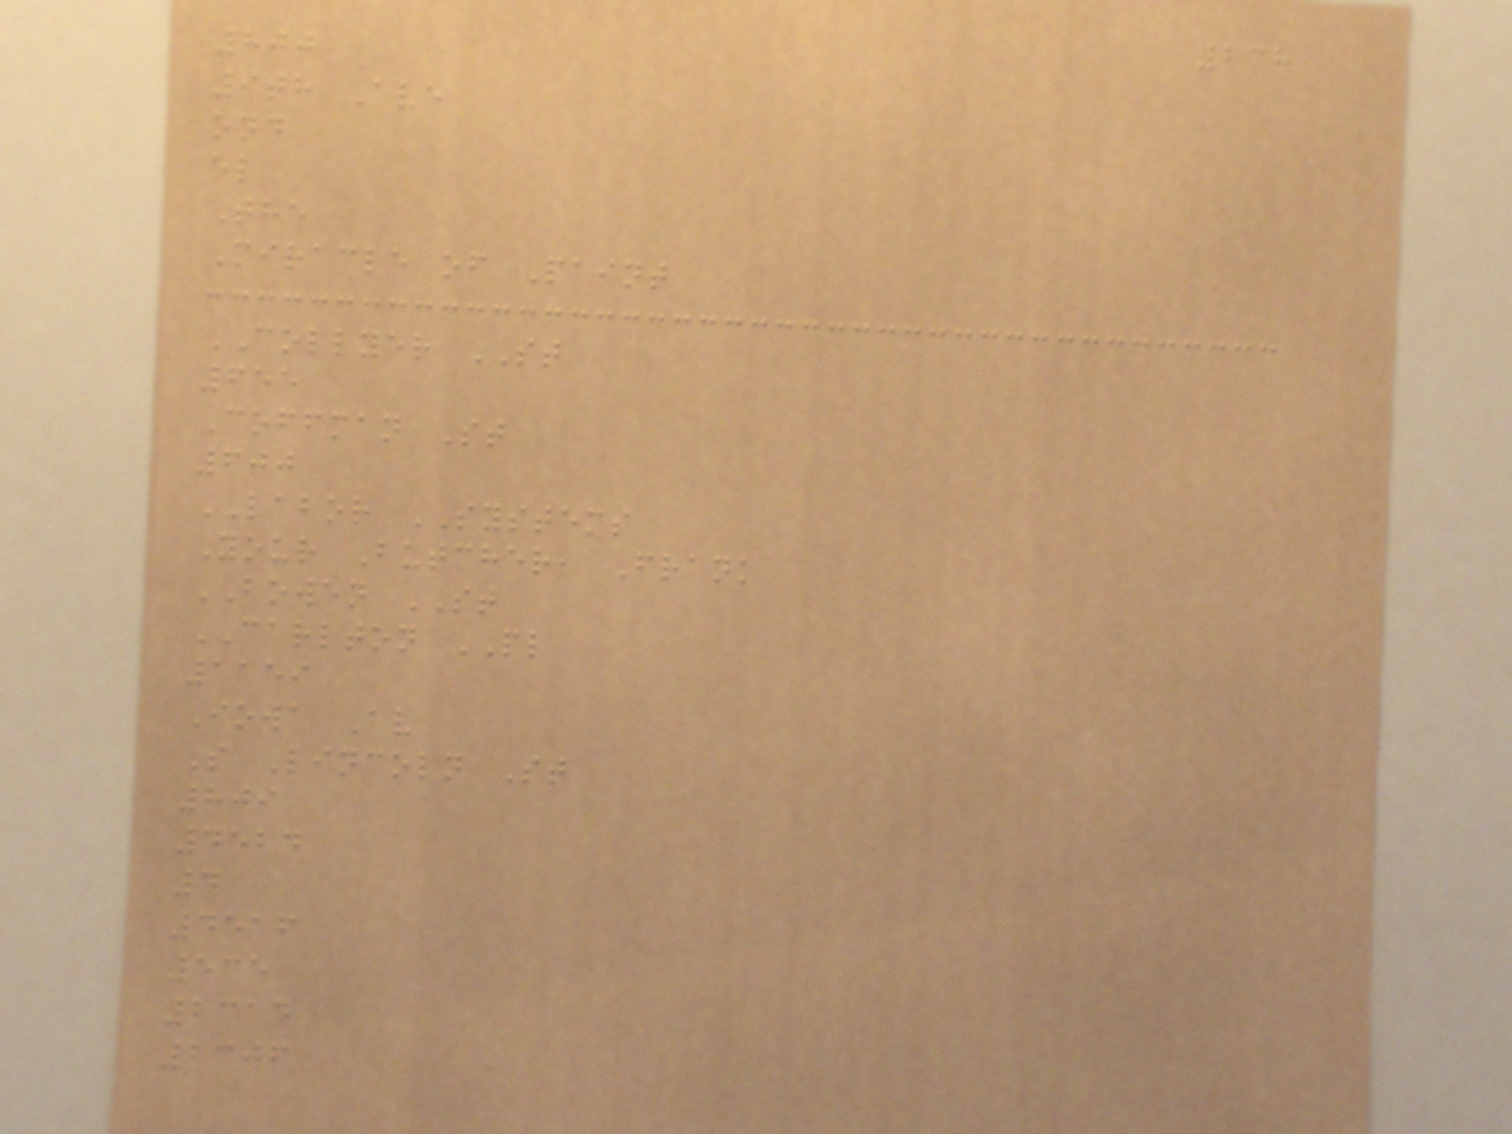238
800
9th Ave
ond
el
The
Miracle of Paint
COLLYER ST
655
Coffman St
600
LABOR SYSTEMS
Your Butcher, Frank
BOWEN ST
CARLTON PL
1159
Iowa Av
S Lincoln St
809
4524
4
4516
535
2314
2306
